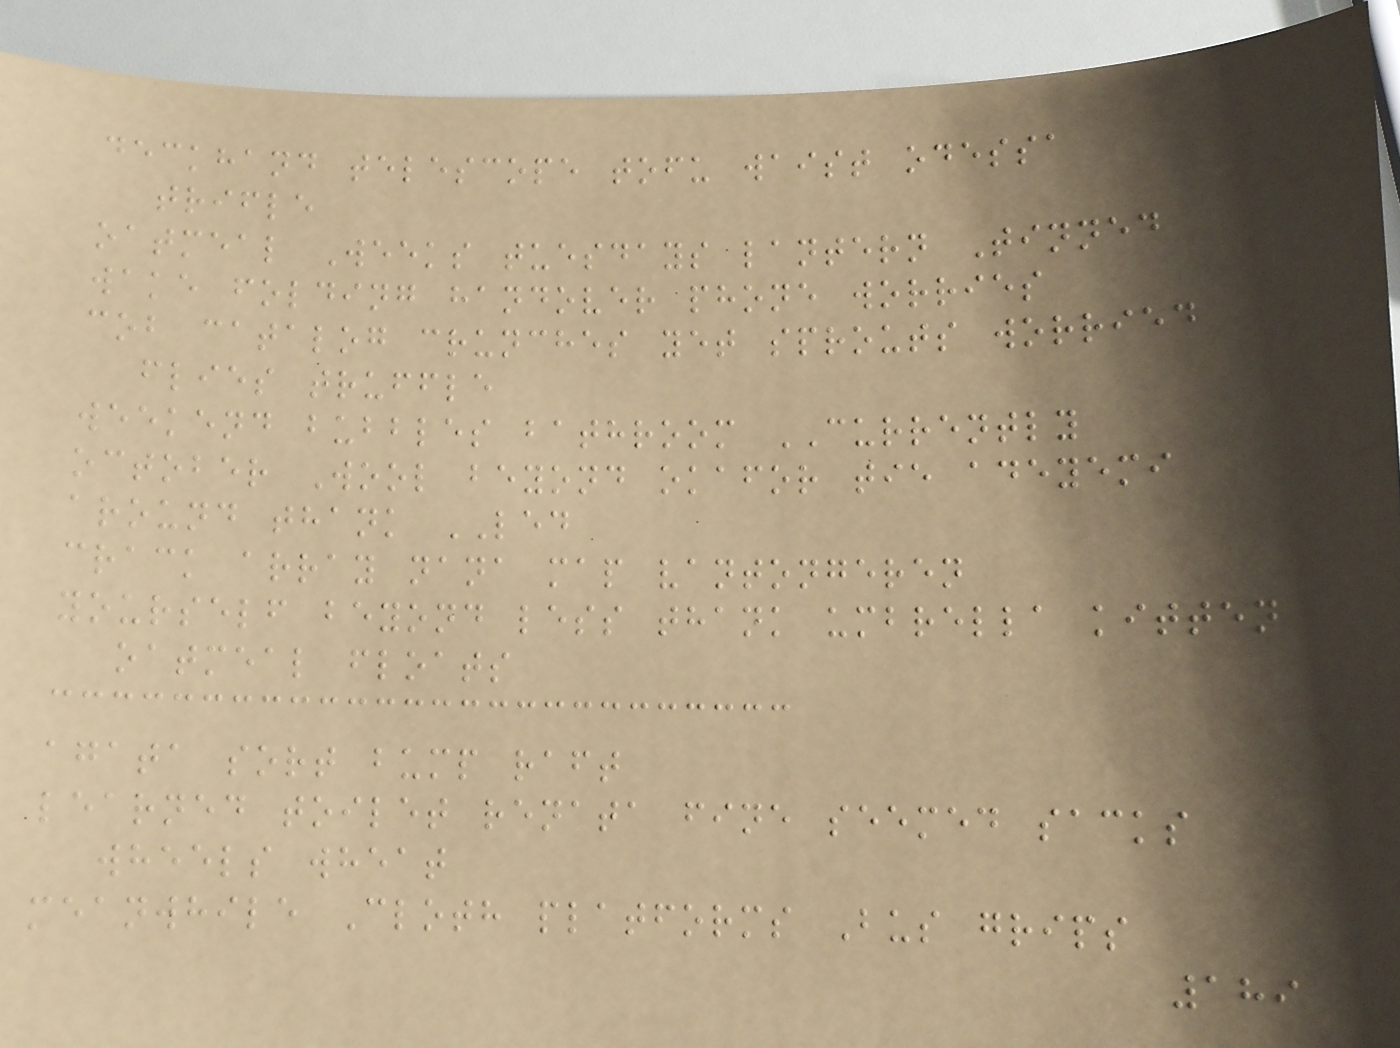deckhand telescope tofu waist odessa
trifle
oatmeal Weeks tuesdays lantern Tinned
wake folding handover phone worries
cob catalog crunches yet sprouts worried
flies truffle
weekend bubbles bathroom CURRENTLY
october Wool beyond okafor tie adeyemi
around thank LED
crack array nana map vantongeren
yourself beyond less thank umbrella kitten
oatmeal floats
agata sort bump raft
learned toilet renata fine seemed sacks
wheels wheat
meanwhile Cloth platforms Bus grips
189
